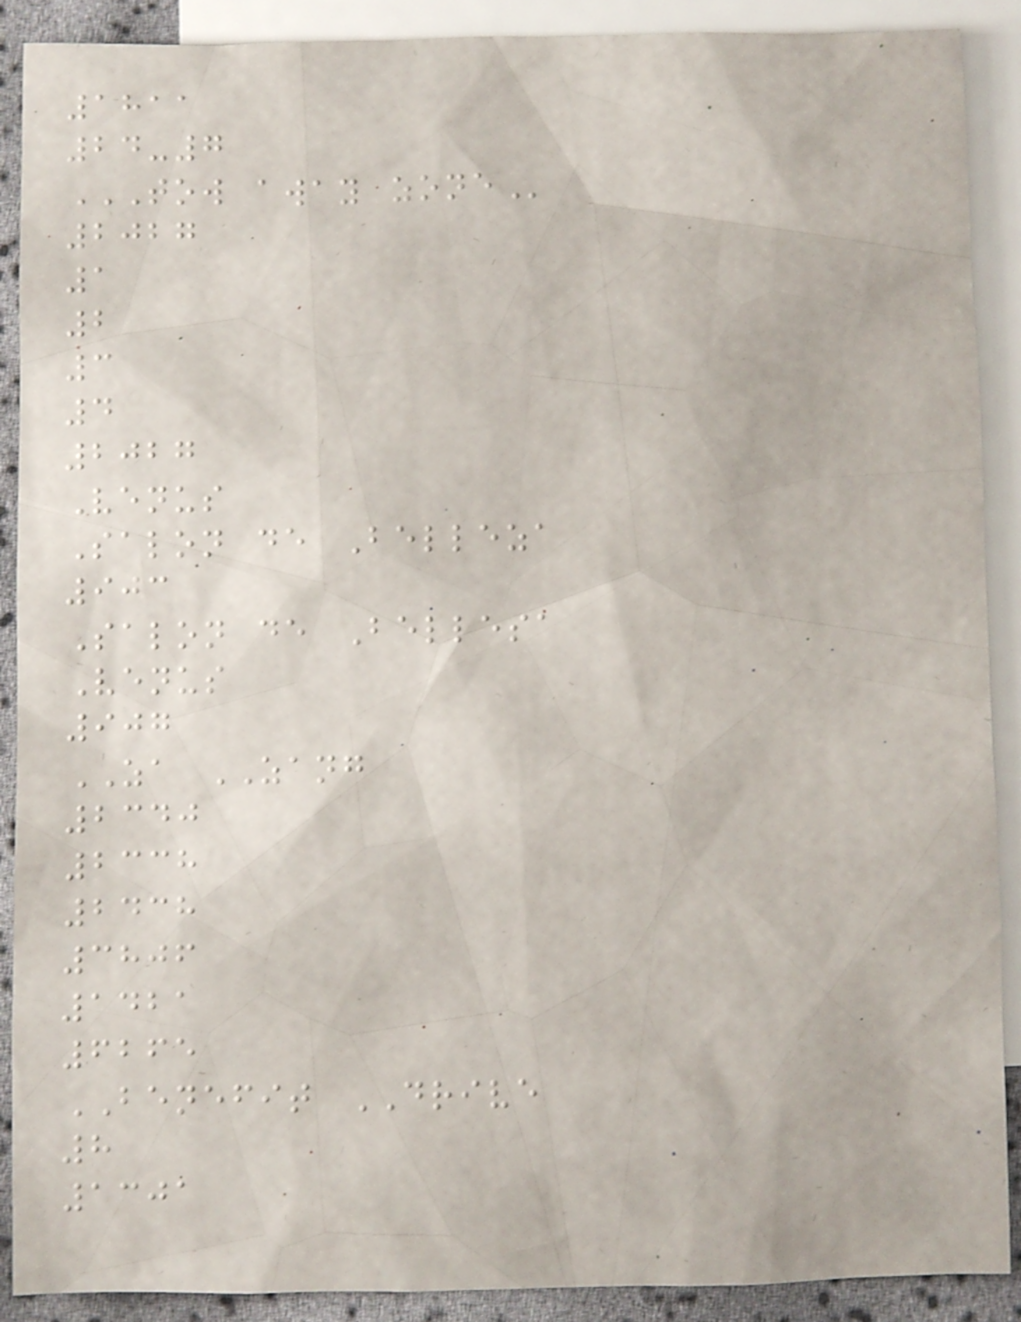1811
24-7
TOW AWAY ZONE
2027
1
2
3
4
2027
Venus
Salon de Belleza
903
Salon de Bellesa
Venus
907
ZA ZANG
2340
2338
2438
3806
1421
6265
BENEFIT DRIVE
8
1301
